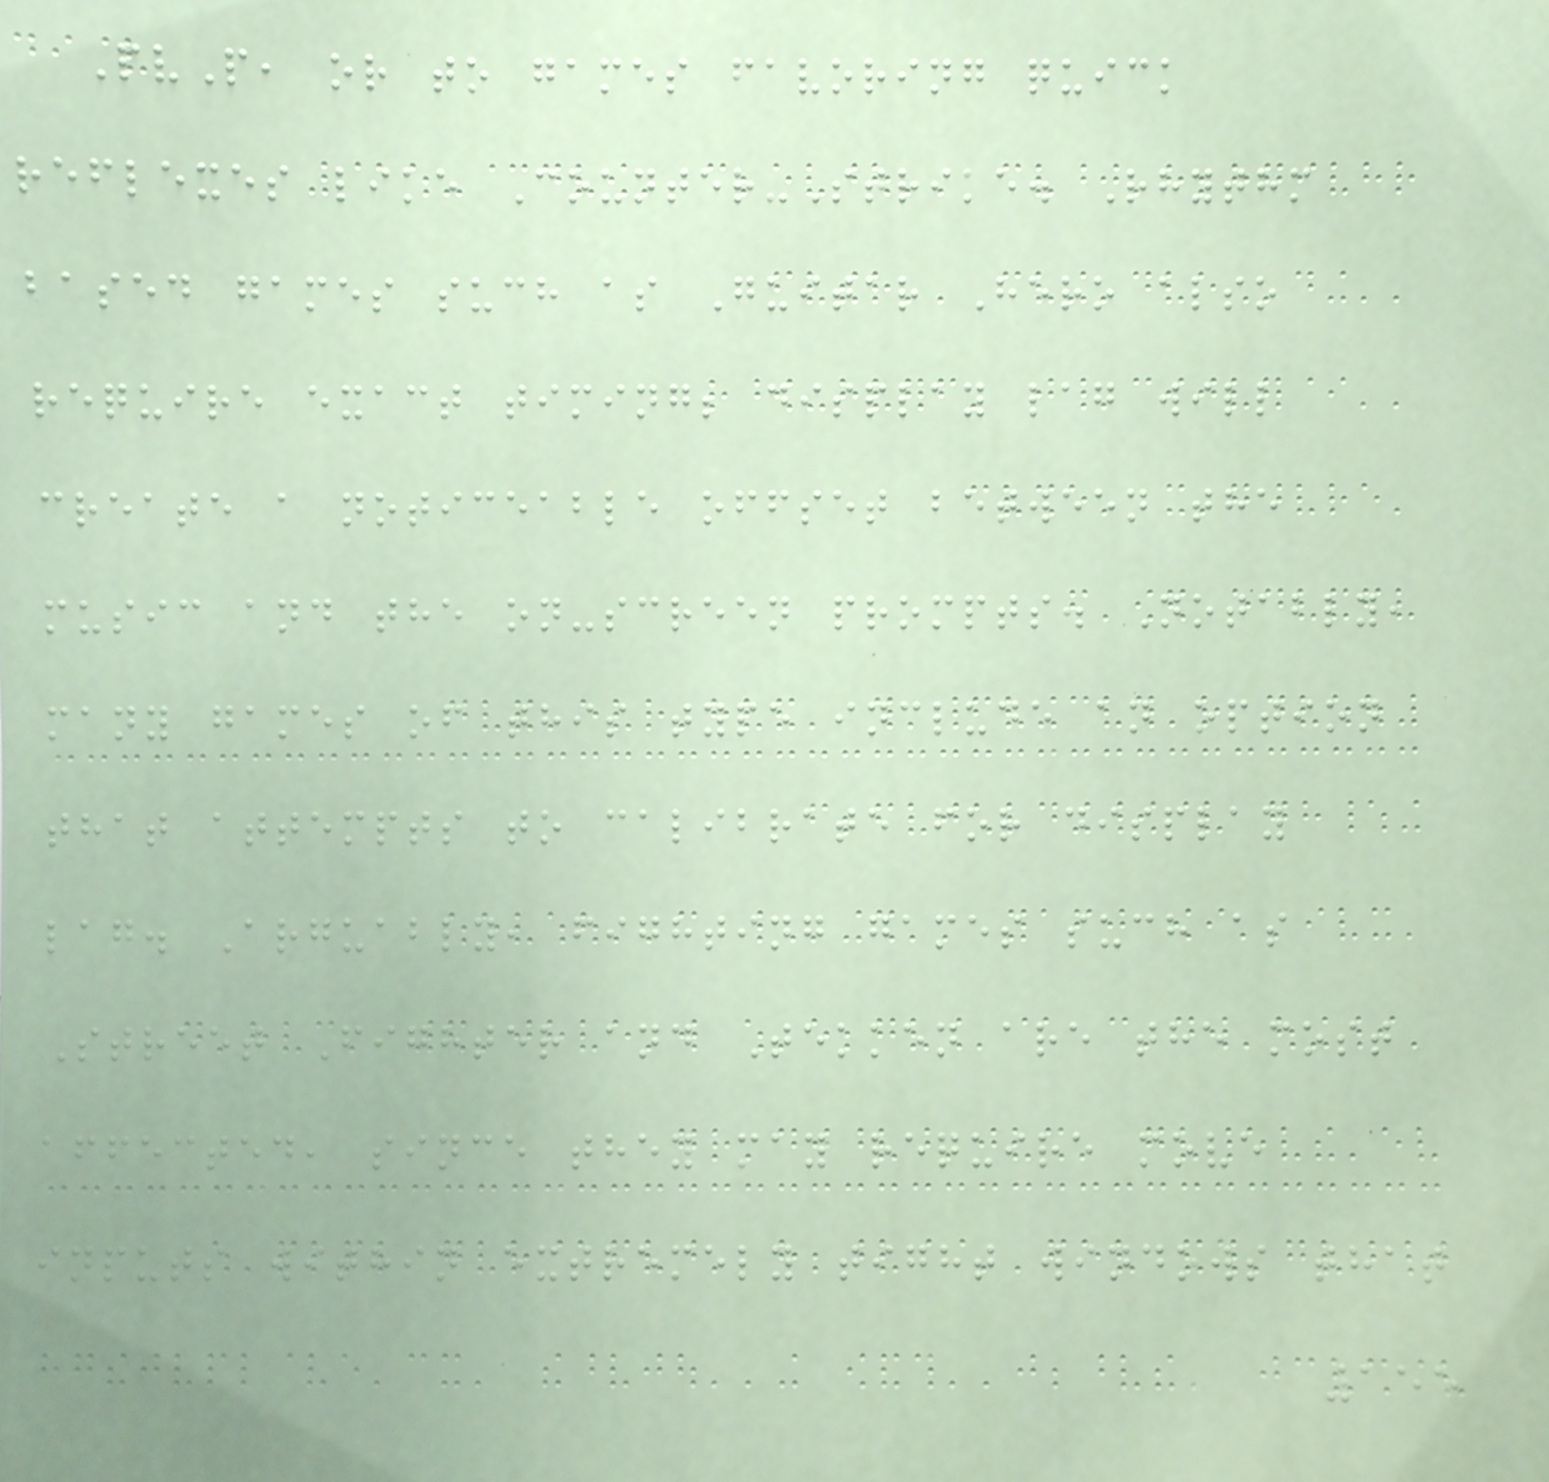PvP, or to games favoring quick
reflexes like Counter-Strike. Rhythm
based games such as Guitar Hero also
require exact timing; display lag will
create a noticeable offset between the
music and the on-screen prompts. Notably,
many games of this type include an option
that attempts to calibrate for display
lag. Arguably, fighting games such as
Street Fighter and Tekken are the most
affected, since they may require move
inputs within extremely tight windows that
155
